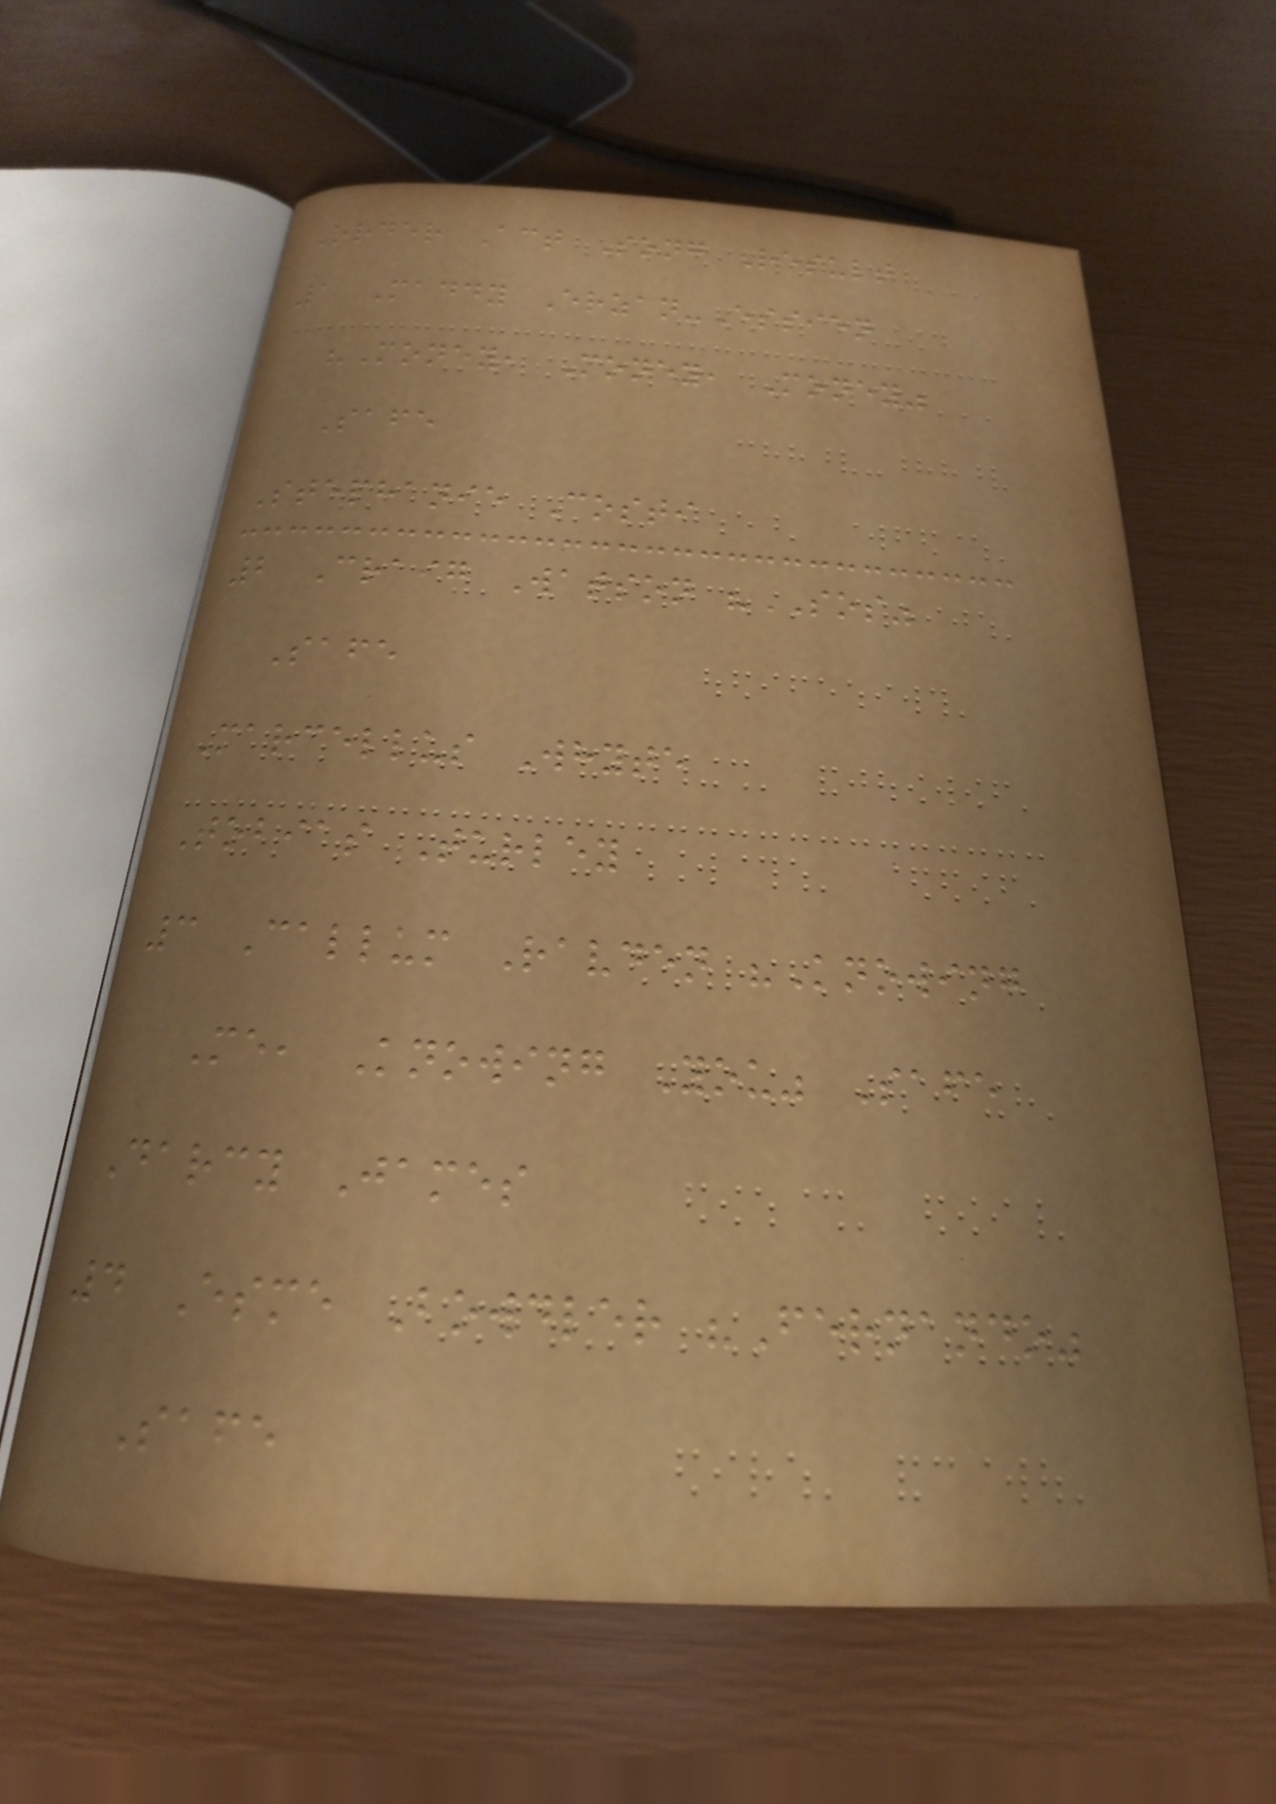Order Act Song Result
1 Maddy Erzan-Essien
"Money, Money, Money"
Safe
Stephanie Costi
2 Craig Watson "SOS"
Safe
Marcellus Whyte
Tobias Turley
3 Callum Ravden "Knowing
Me, Knowing You" Safe
Darcy James
4 Esme Bowdler "Fernando"
Safe
